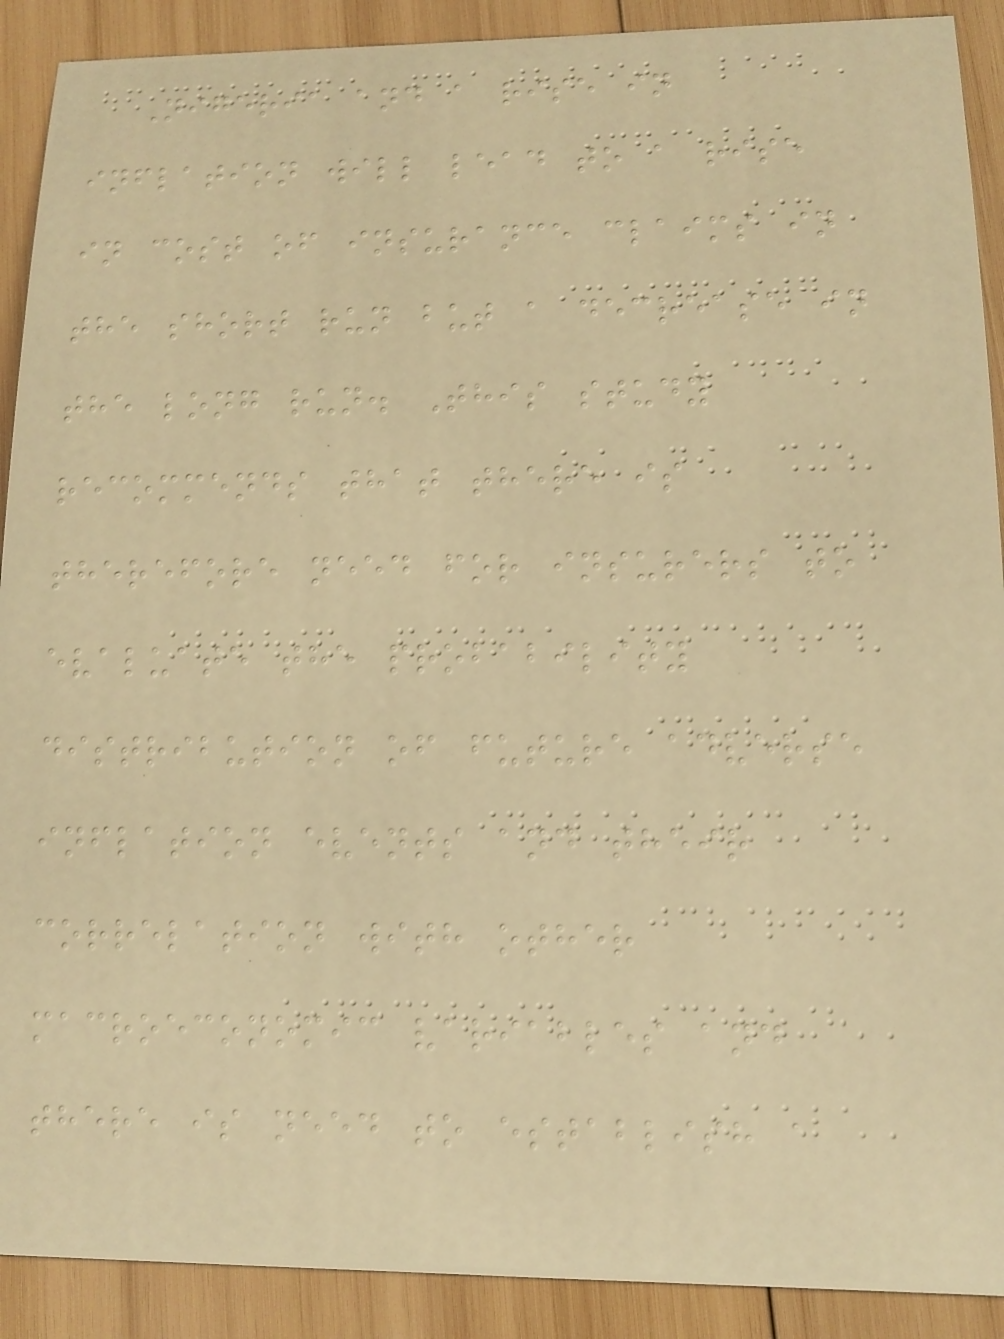Nigeria and a rise in
inflation will lead to a rise
in cost of insurance claims in
the short run but a decrease in
the long run. This study
recommends that there is
therefore need for insurers to
evaluate the probability
distribution of future adverse
inflation events and their
correlation with other
macroeconomic variables and
there is need to establish a
